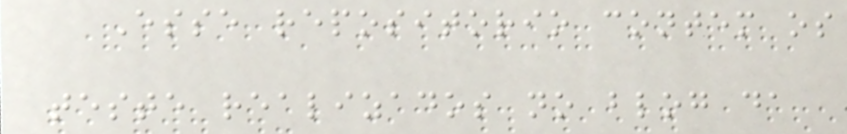Esse repositorio contem os
teste realizados no blog da
